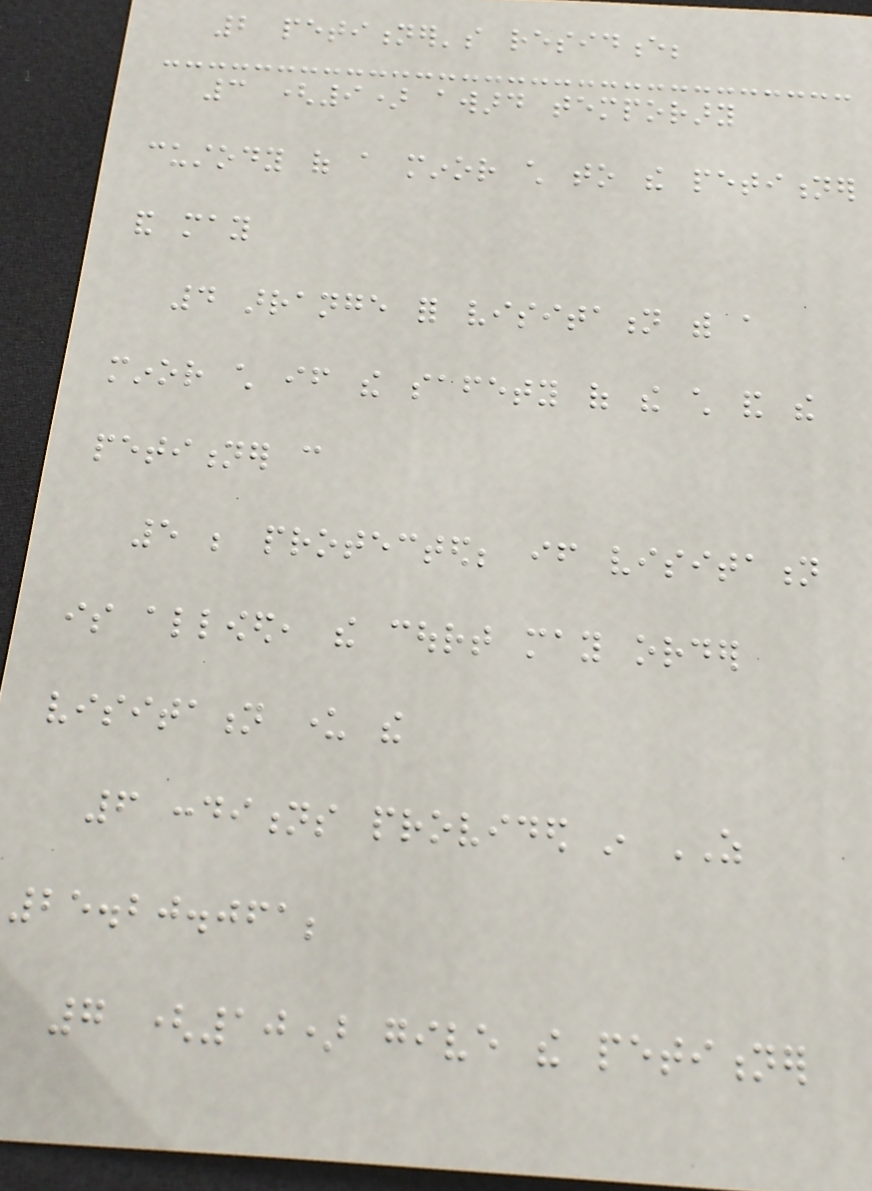2 petitioner's residence;
3 (9) award temporary
custody of a minor child to the petitioner
and may
4 arrange for visitation with a
minor child if the safety of the child and the
petitioner can
5 be protected; if visitation
is allowed, the court may order
visitation under the
6 conditions provided in AS
25.20.061;
7 (10) give the petitioner
